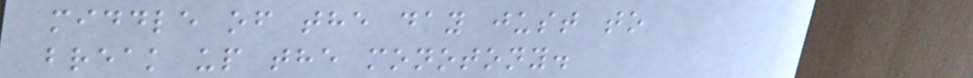middle of the day just to
break up the monotony.
